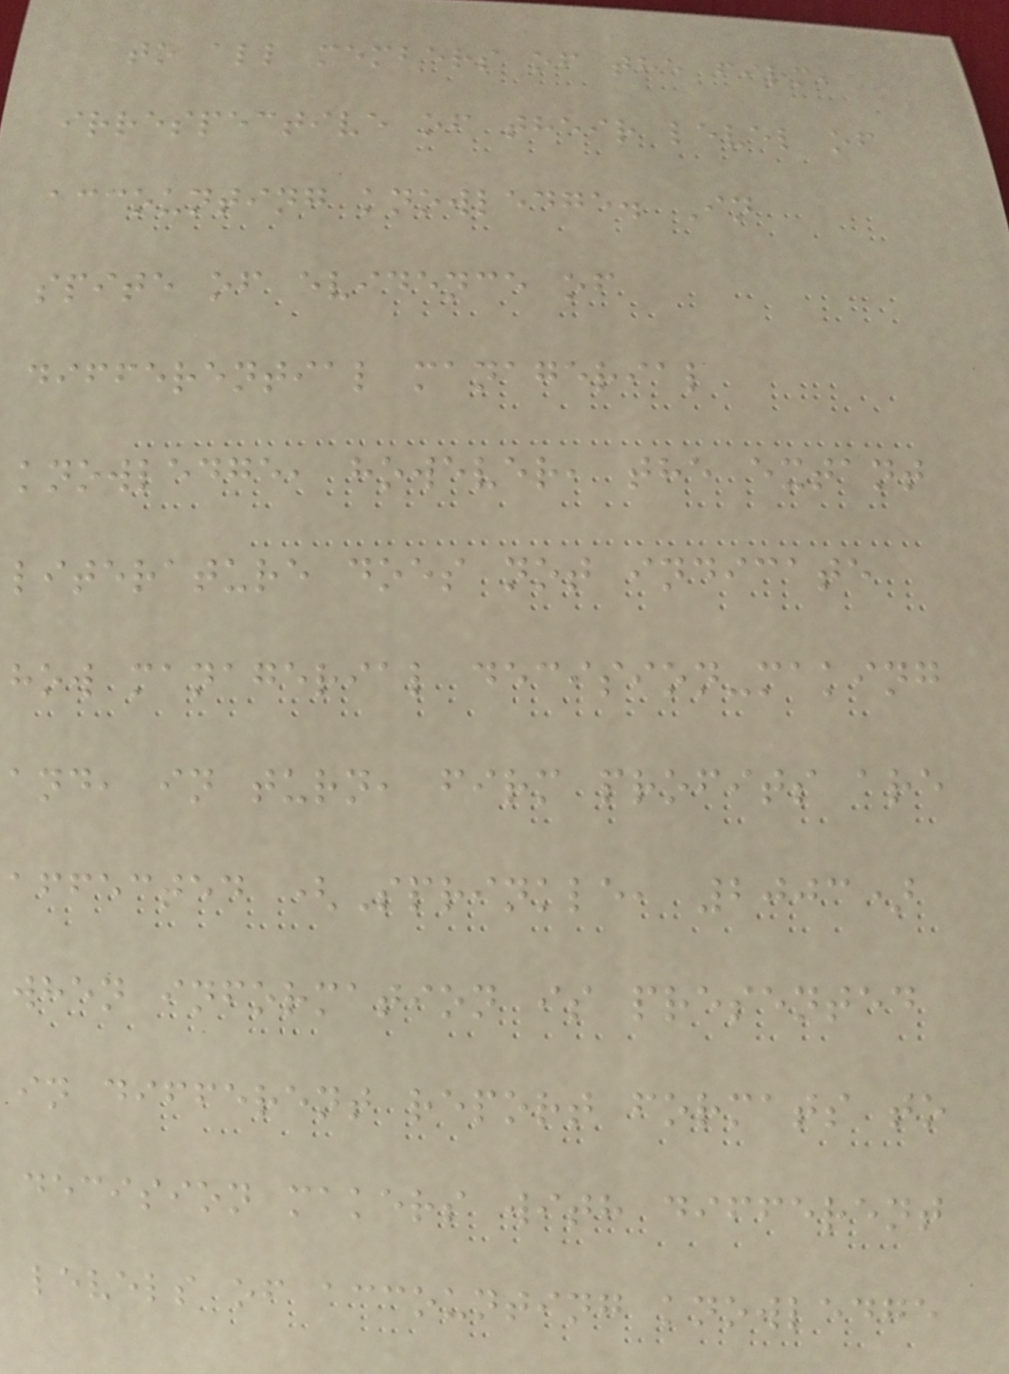to all members of the firm,
irrespective of their level of
accounting knowledge. In
spite of evidence of
differential managerial
knowledge, however, the extant
literature does not indicate
how managerial decision-making
and, in turn, firm profits are
affected (Sprinkle, 2003)
when information is presented
in different report formats to
decision makers with different
levels of accounting knowledge
